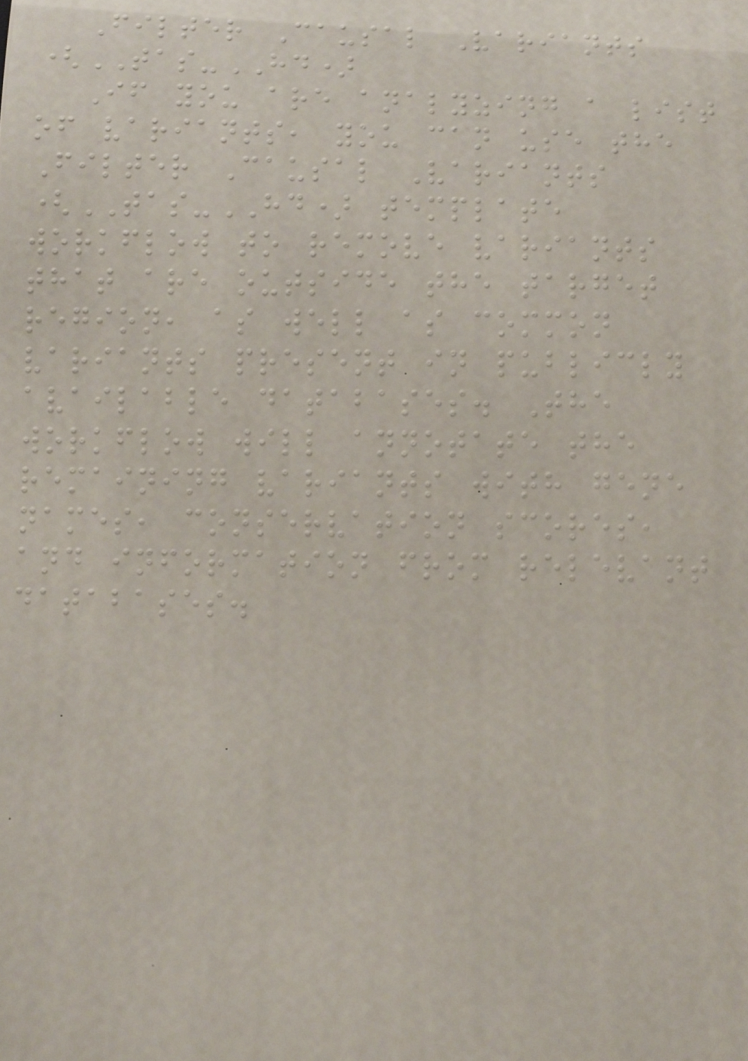Filter Causal Variants
(TAS-HD)
If you are analyzing a list
of variants, you can use the
Filter Causal Variants
(TAS-HD) template
workflow to remove variants
that are outside the target
region, as well as common
variants present in publicly
available databases. The
workflow will annotate the
remaining variants with gene
names, conservation scores,
and information from relevant
databases.
